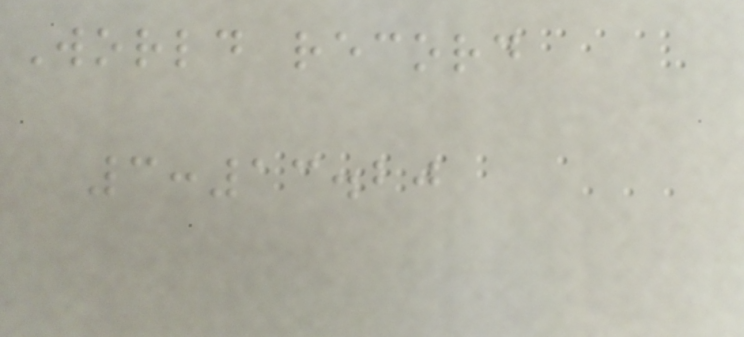World record
3:13.20
